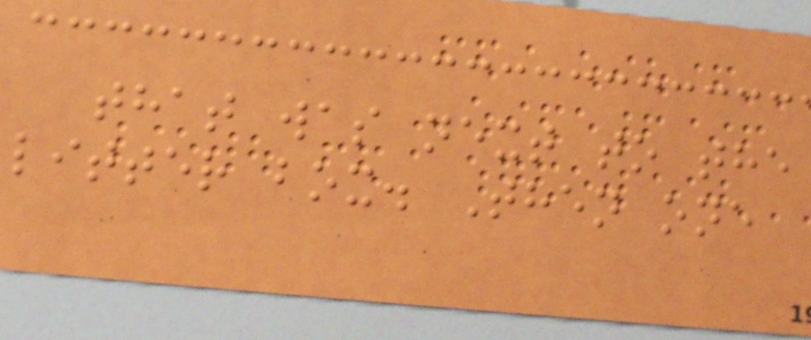that was next to the
litter box. Then one
